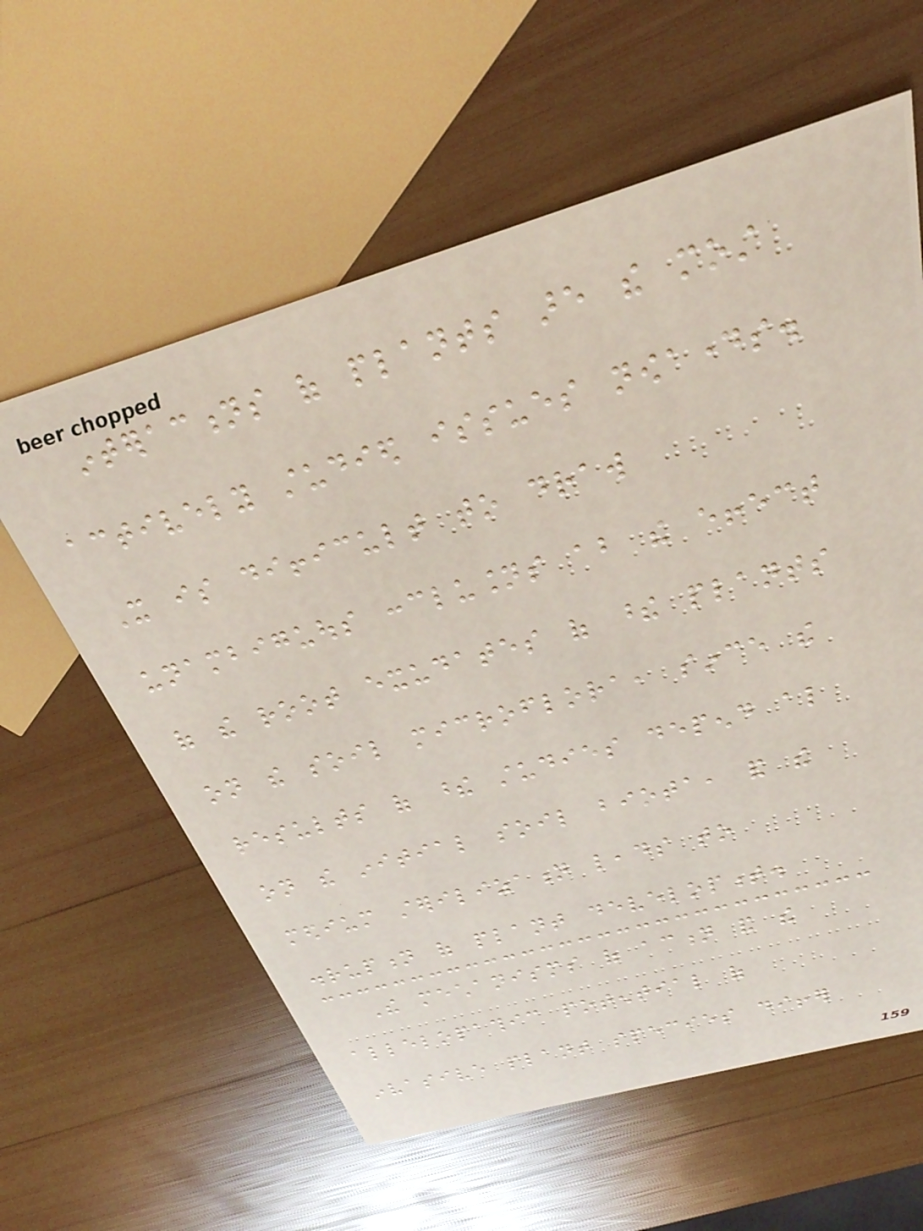interactions of plants are the most
actively studied issues nowadays.
It is difficult to draw
unambiguous conclusions about the effect
of the root exudates of these plants
on the soil microflora, since the
results of these studies depend also
on the initial soil biota, and the
medium sterilization leads to
disruption of plant development.
The mechanisms of action and the
allelopathic potential of
invasive plant species differ
